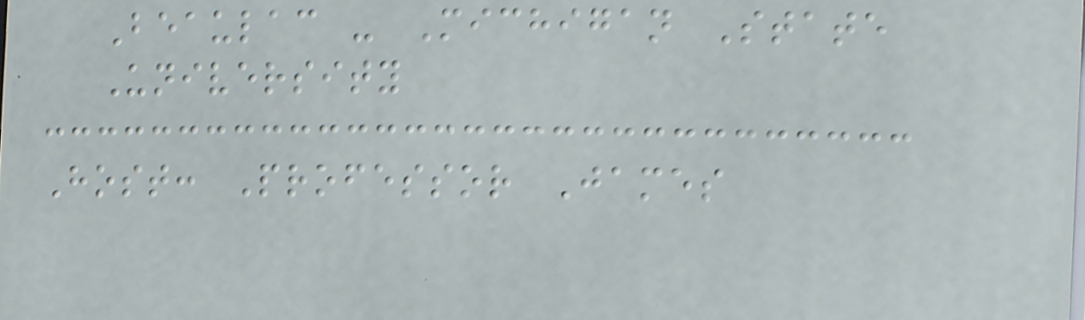Beaulac - Michigan State
University
Host: Professor James
